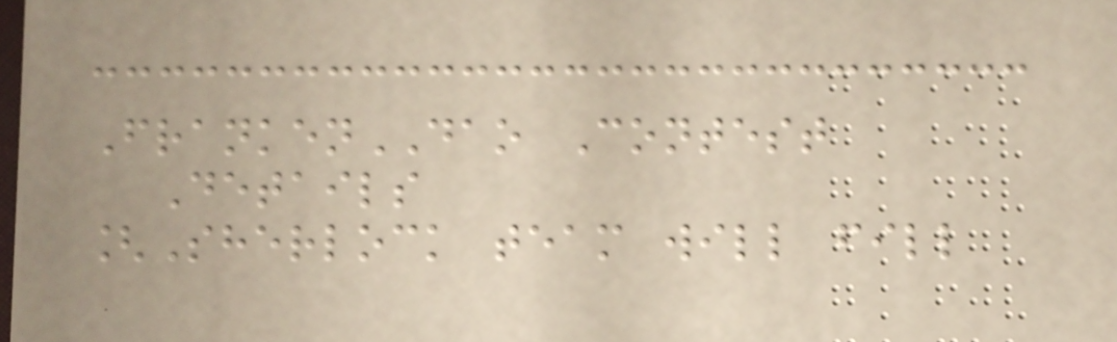FrankenDAO Contest
Details
[Sherlock team will fill
